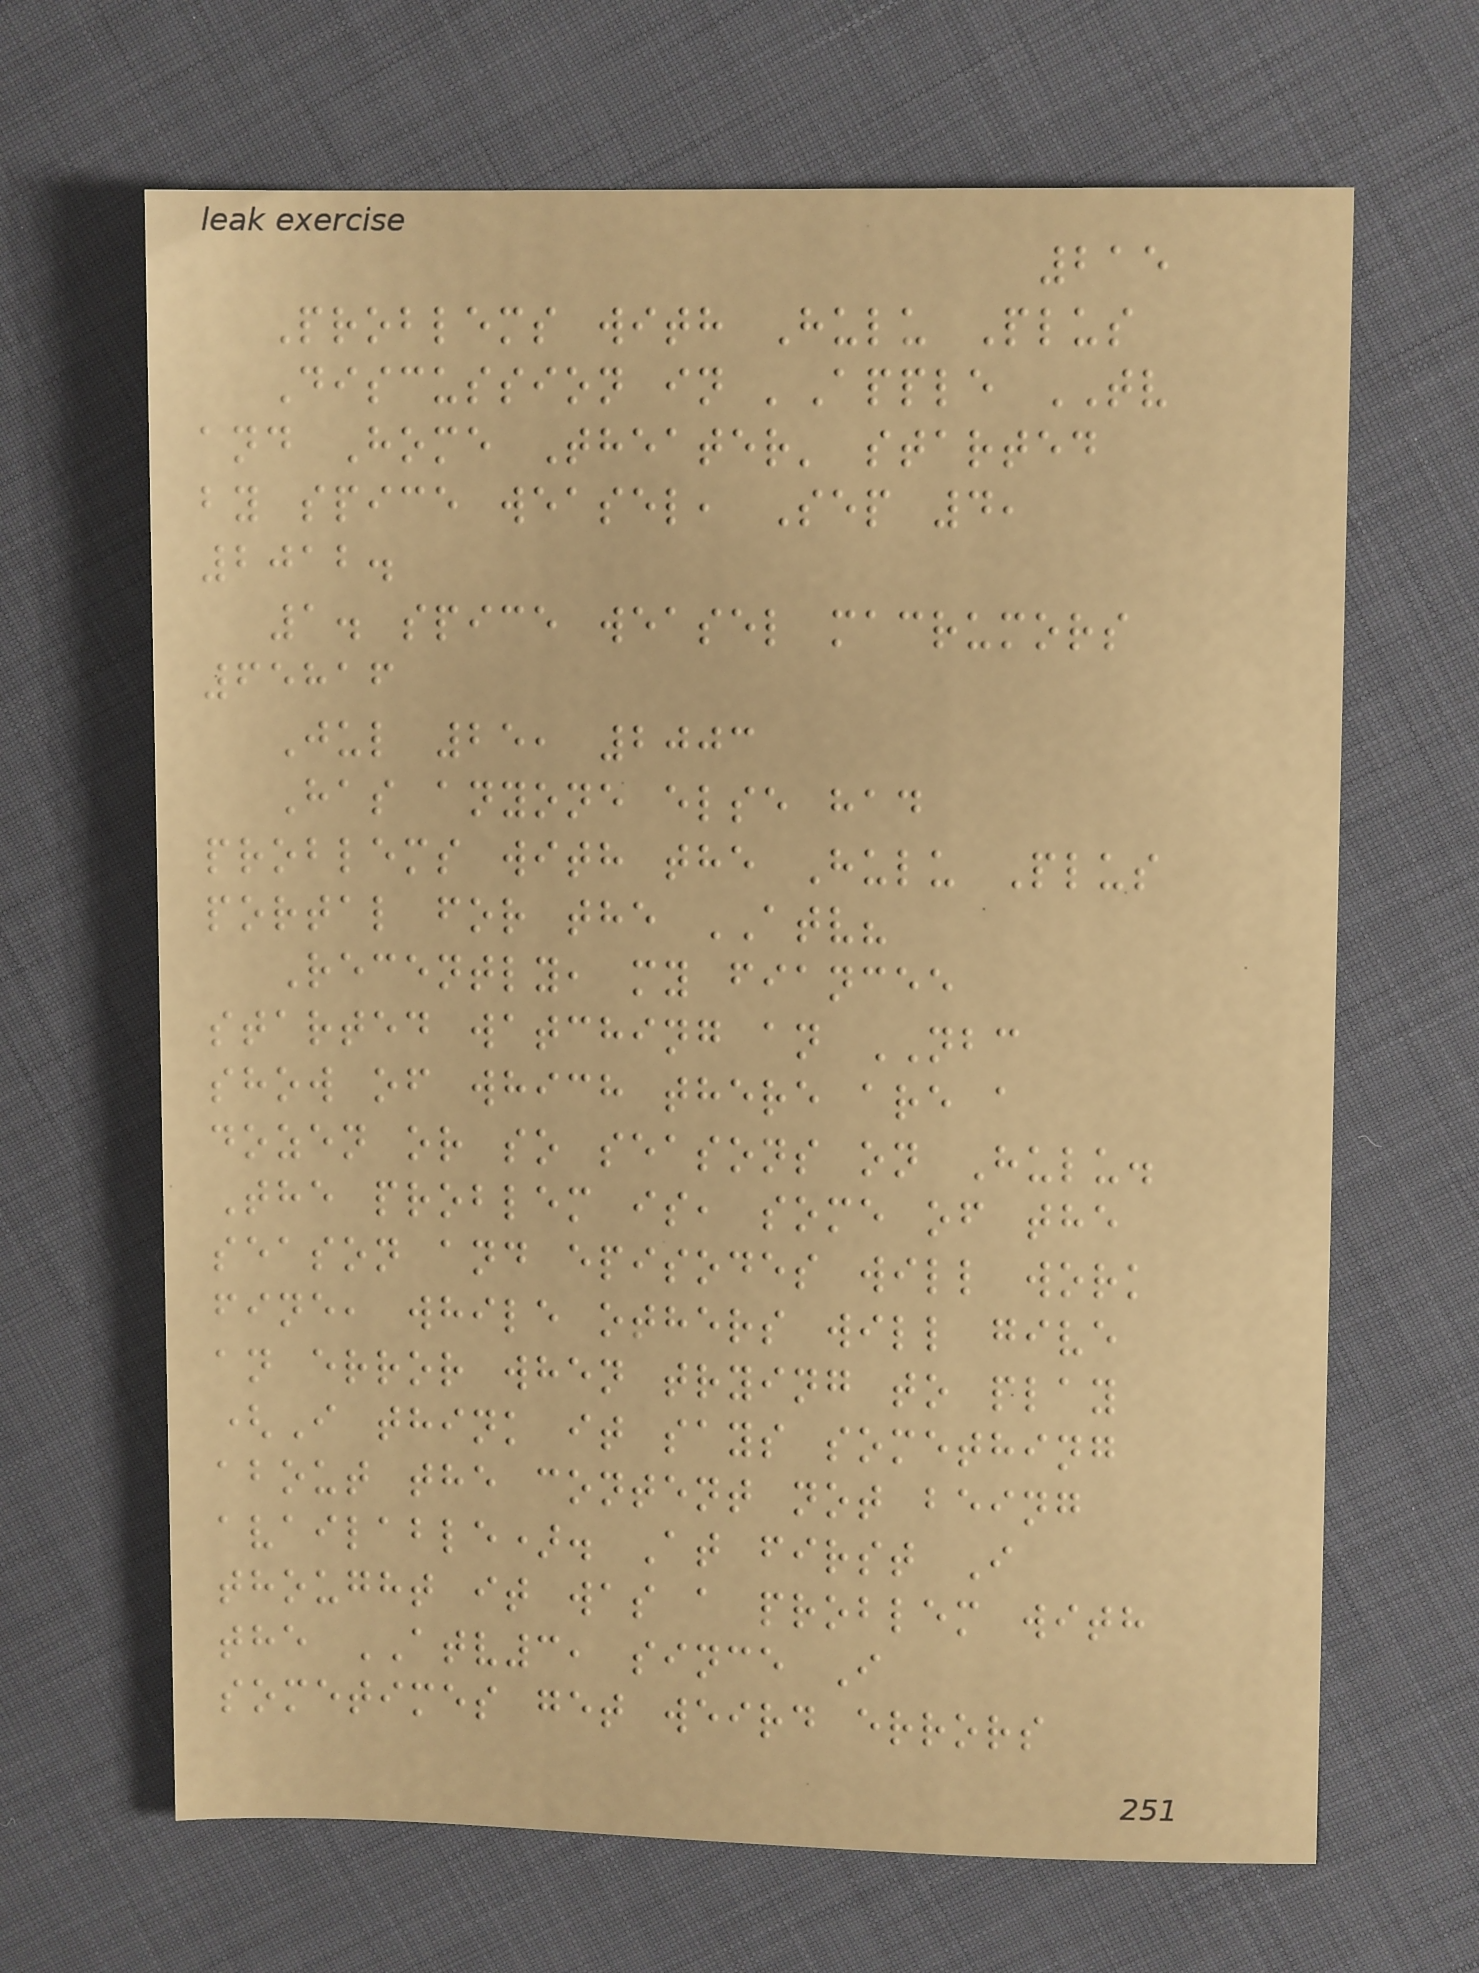215
Problems with Hulu Plus
Discussion in 'Apple TV
and Home Theater' started
by spice weasel, Sep 4,
2012.
1. spice weasel macrumors
65816
Jul 25, 2003
Has anyone else had
problems with the Hulu Plus
portal for the ATV?
Recently, my fiancee
started watching an NBC
show of which there are a
dozen or so seasons on Hulu.
The problem is, some of the
season and episodes will work
fine, while others will give
an error when trying to play
(I think it says something
about the content not being
available). At first I
thought it was a problem with
the ATV3, since I
sometimes get weird errors
